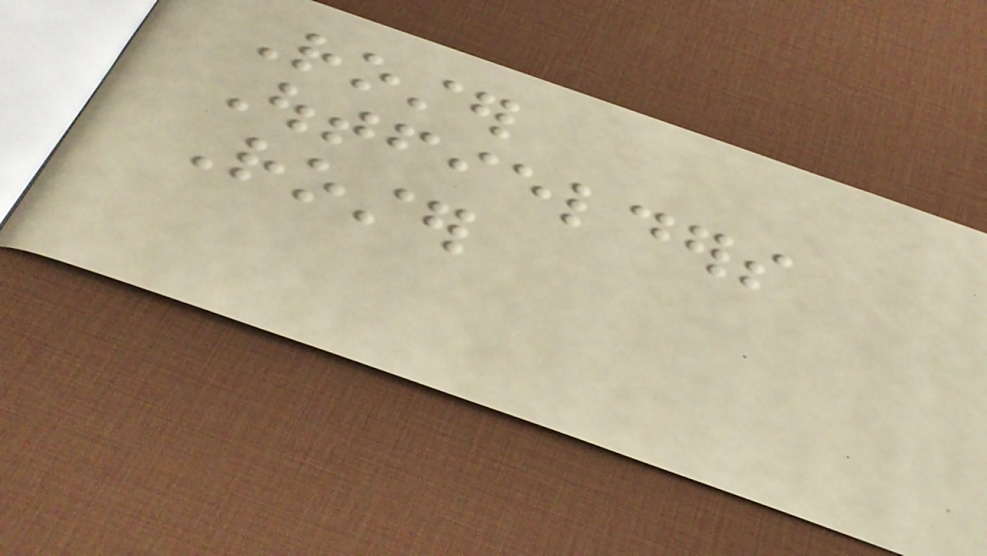Roster
Outfielders
Roster
